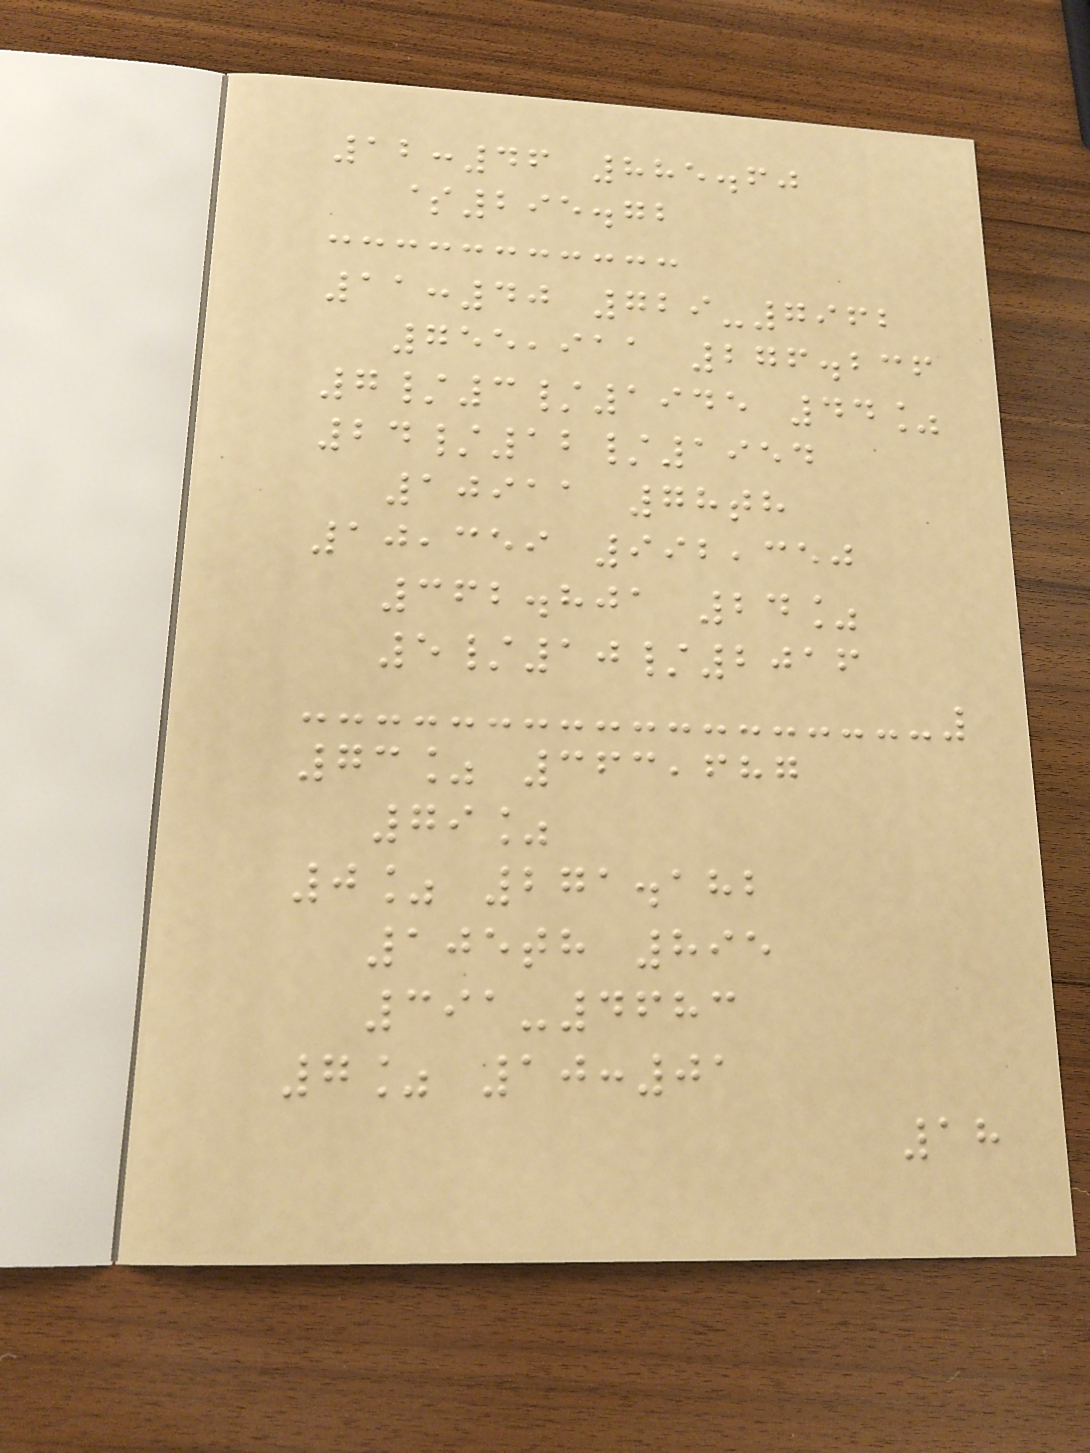12:46 885.60
$295.72
11:40 729-7962
755,911 276.236
7/3/1945 44%
24/12/1954
10911 78th
10,359 992,350
362.801 24%
5/10/2016
73% 363,687
79%
0% 271.182
105th 895
391-4683
7% 10:01
18
